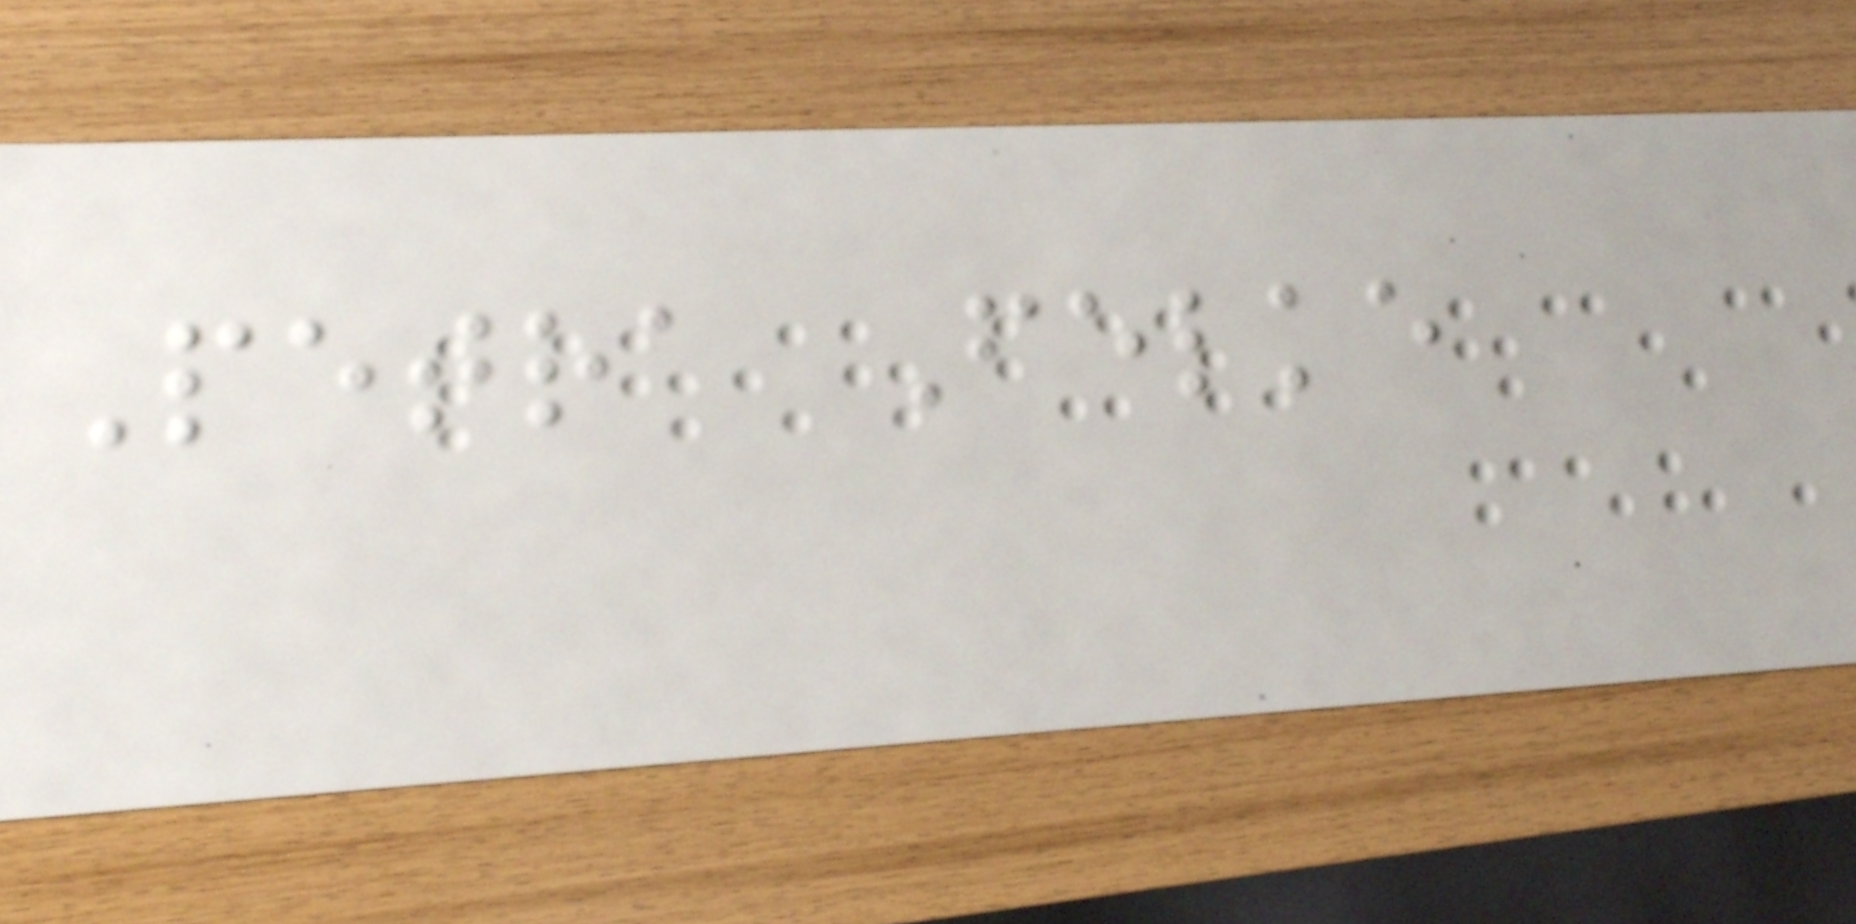Petra Felke
